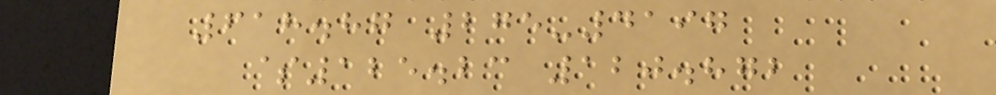618.87 275-4197
$125.23 120.872
